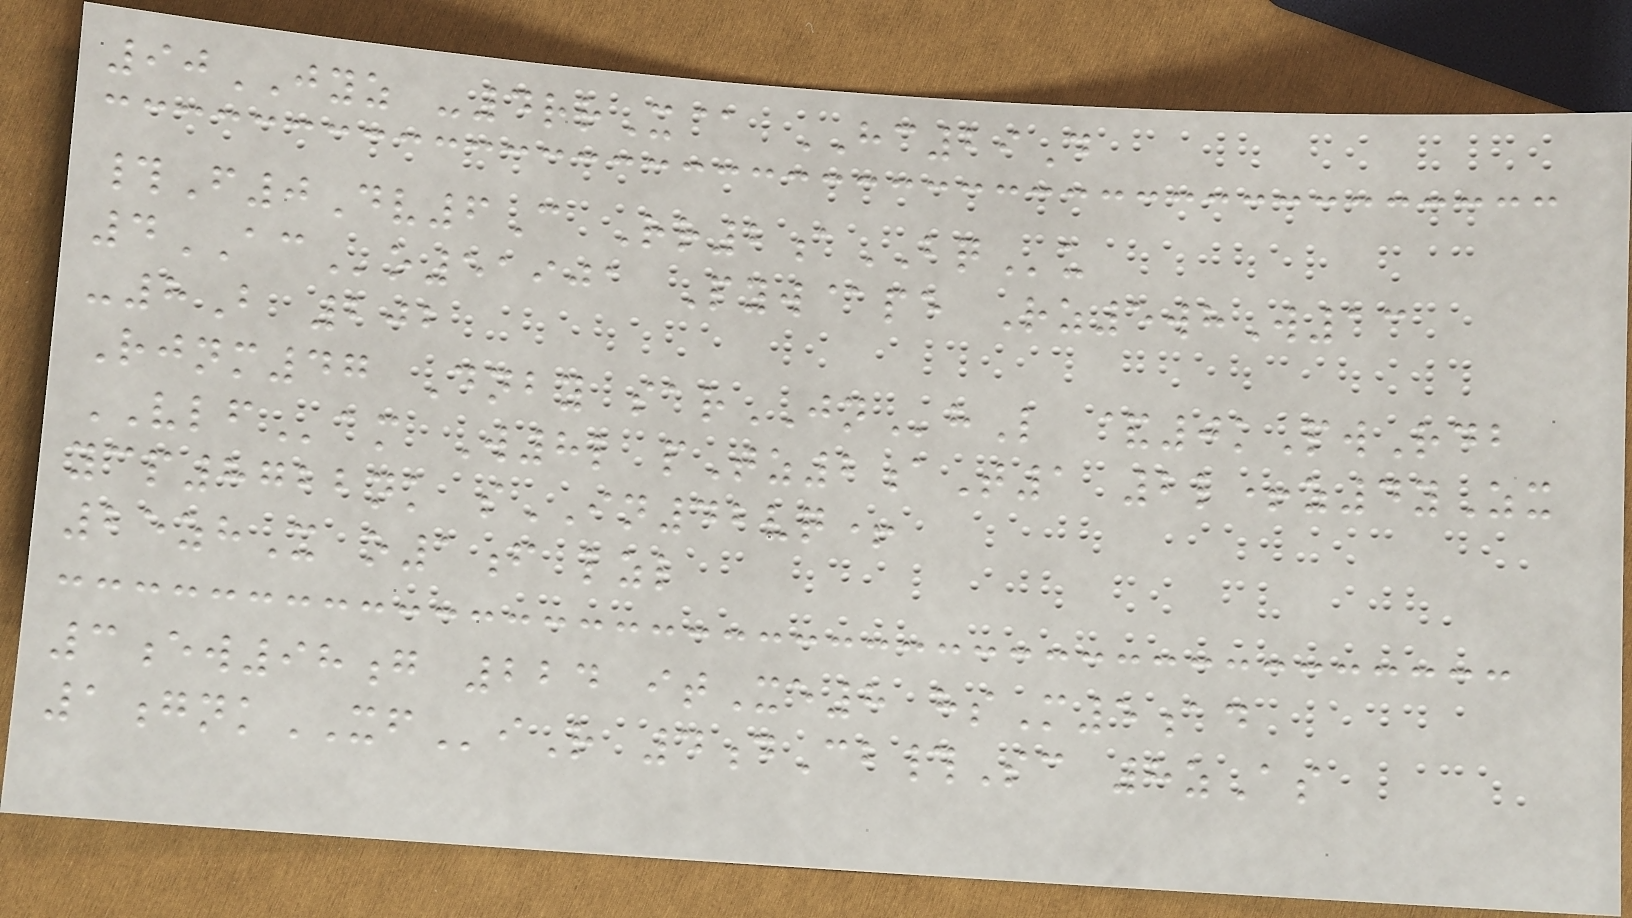90JYZ -4rrX@ HC29D
#F0Dv6C Rr2aBQu
4ACo51901 Pyw@pe Rz5whW13
-8B 202
Rjnm47 Dnby sarJNhL &0kPwRdb
VLFam W8l pTz2aT1 2l+z4yZx
ycp8722nk sIN42vq+
25zhX o1f lzl
3ew98g 224 itXe8 hsM5ad
1gnkXFiR 4dCb#Sc 8zAs
